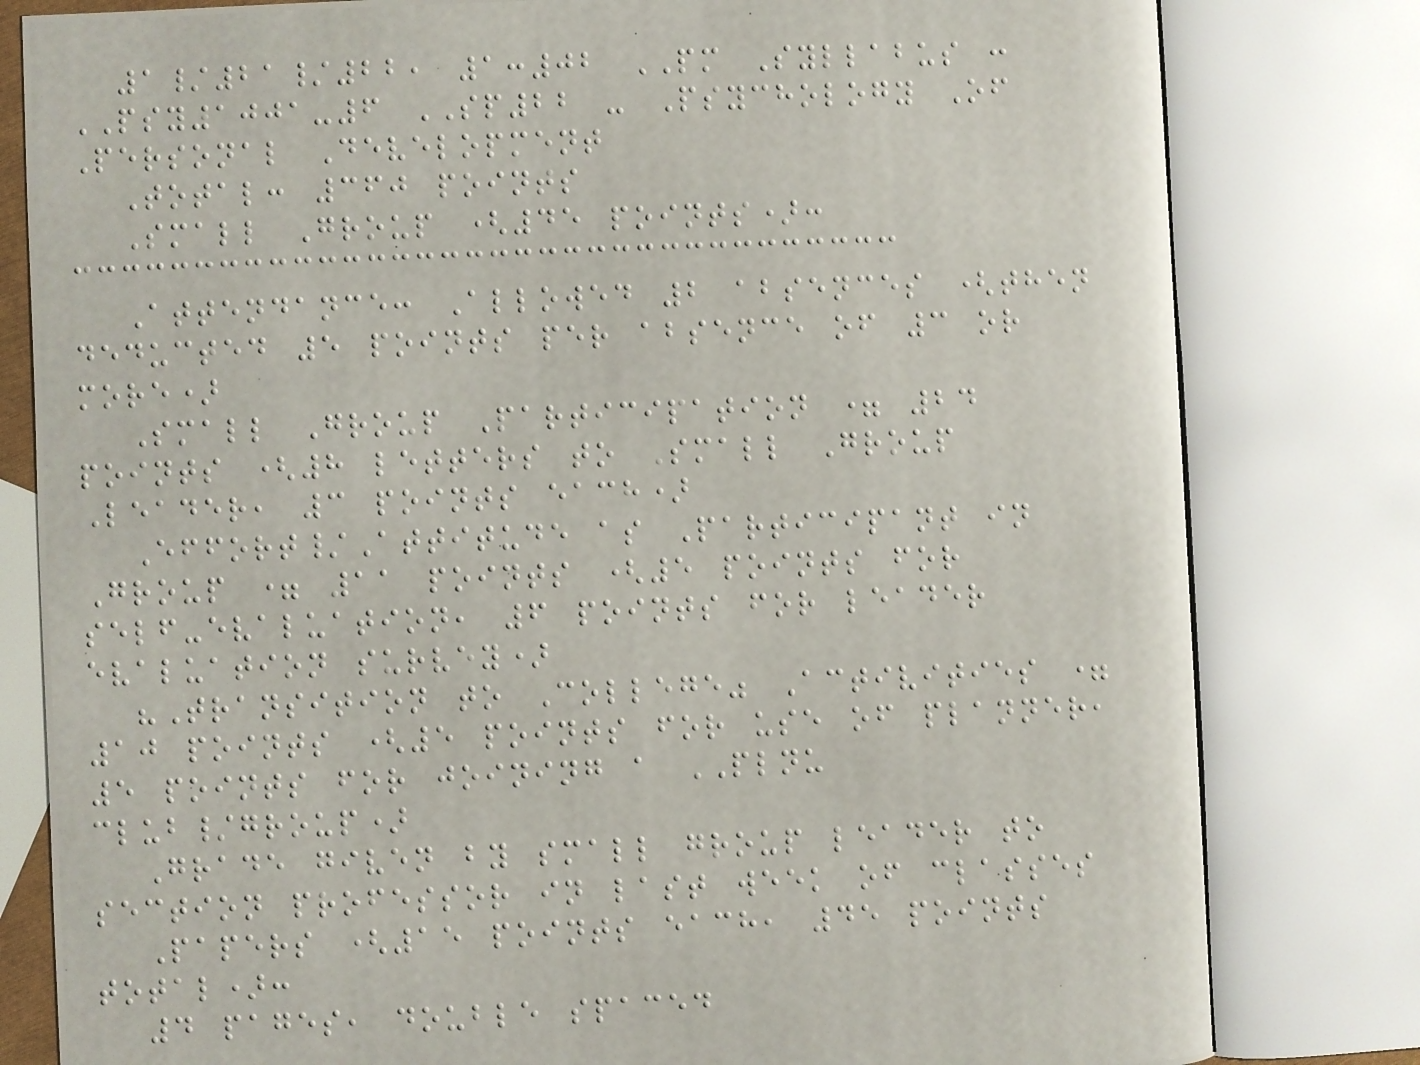1/21/22, 1:02 PM Syllabus :
PSY1001-6 SP22 - Psychology Of
Personal Development
Total: 360 points
Small Group (45 points):
Attendance: Allowed 2 absences (then
deducted 5 points per absence of 3 or
more)
Small Group Participation = 24
points (8 letters to Small Group
Leader, 3 points each)
Effort/Attitude as Participant in
Group = 11 points (5 points for
self-evaluation, 6 points for leader
evaluation survey)
"Transition to College" Activities =
10 points (5 points for use of planner,
5 points for joining a PLNU
club/group)
Grade given by small group leader to
section professor in last week of classes
Papers (15 points each, 45 points
total):
4 pages, double spaced
